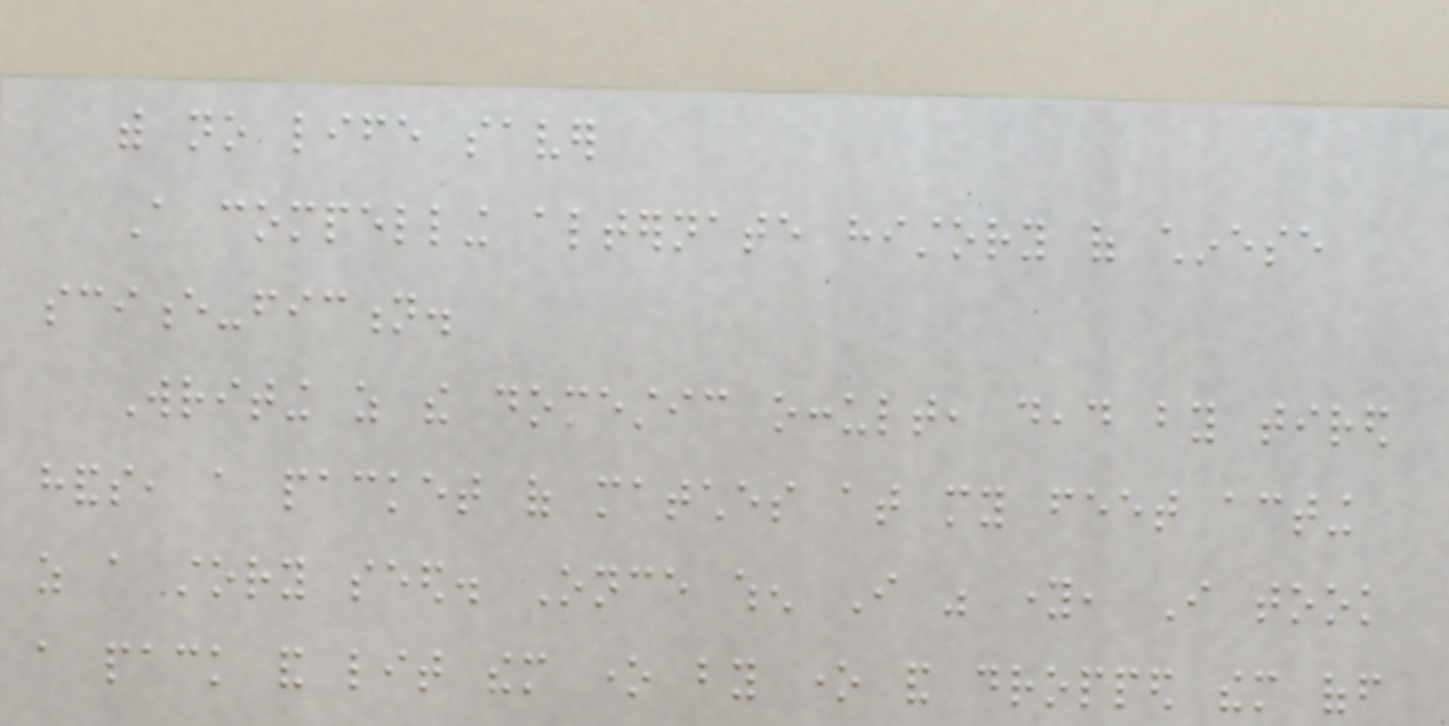with no life saver
A compelling alternate history of chinese
science-fiction.
Writing as the domestic occult, dead by tired
hands, a packet of matches at my feet acting
as a story seed. Once when I was young, I took
a pack and lit them one by one and dropped them off
